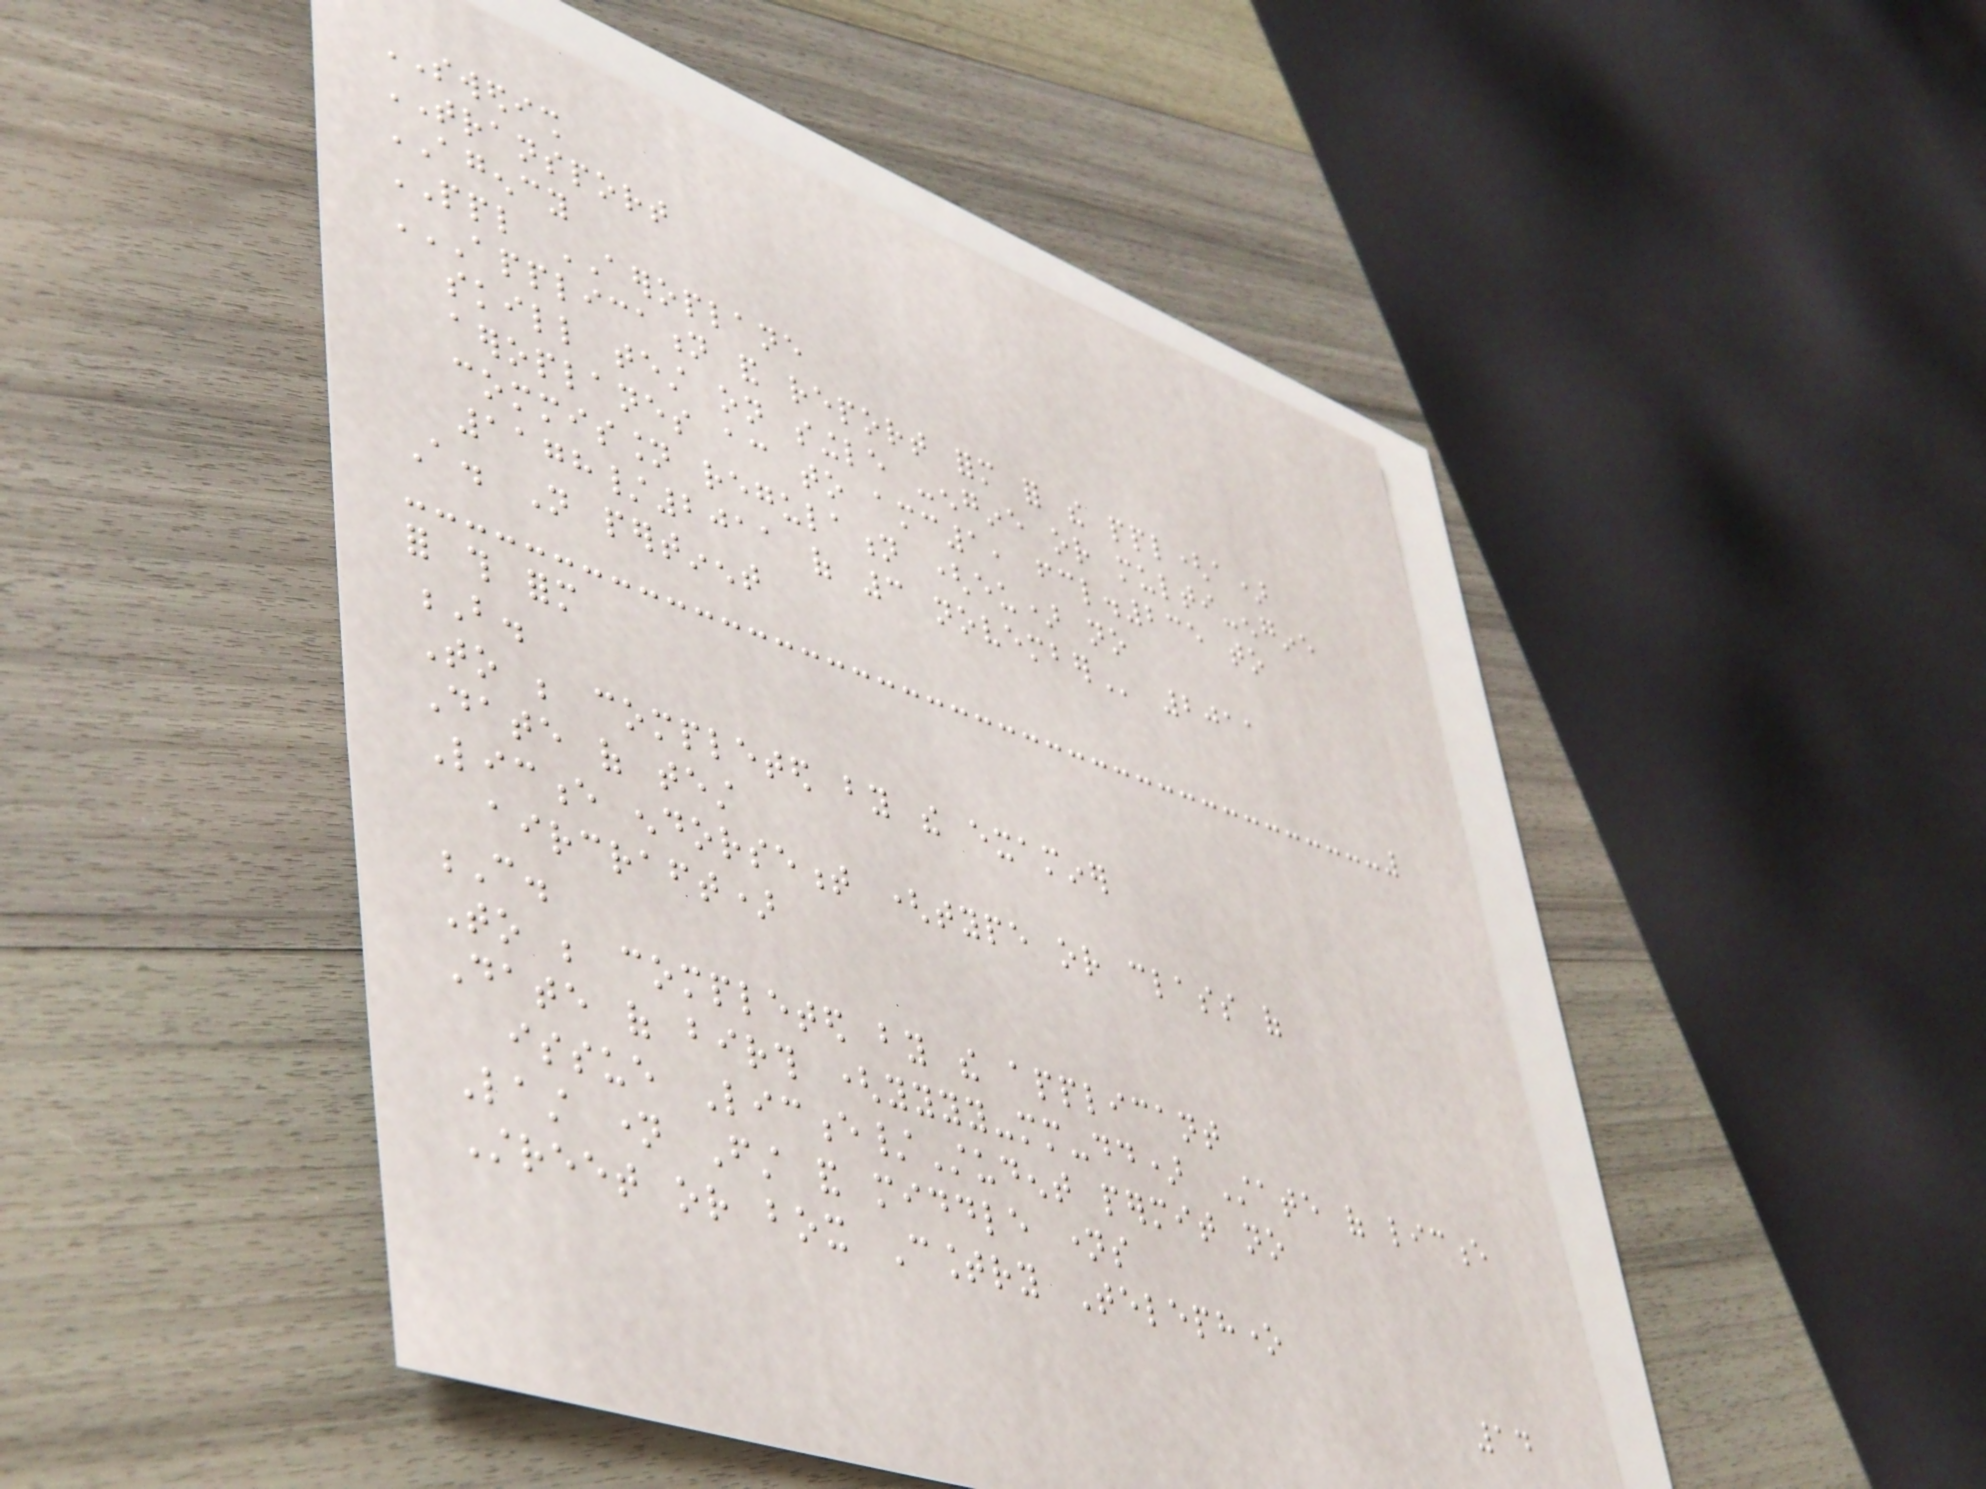SWEDISH
TRANSPORT
AGENCY
PPL AEROPLANE
APPLICATION AND REPORT FORM FOR THE PPL(A)
SKILL TEST ON SINGLE -ENGINE OR MULTI-ENGINE
AEROPLANES ACCORDING TO AMC1, FCL.235 TO
COMMISSION REGULATION (EU) NO
1178/2011 OF 3 NOVEMBER 2011
A. Not pertinent
for this form
B.
To be completed by the examiner
Date of test
Licence endorsement (type or class of
aircraft)
C.
To be completed by the applicant
Date of birth (yyyy-mm-dd) State of licence
issue Licence/Student permit no
Last name First and middle names
Street or box Country Telephone
14
